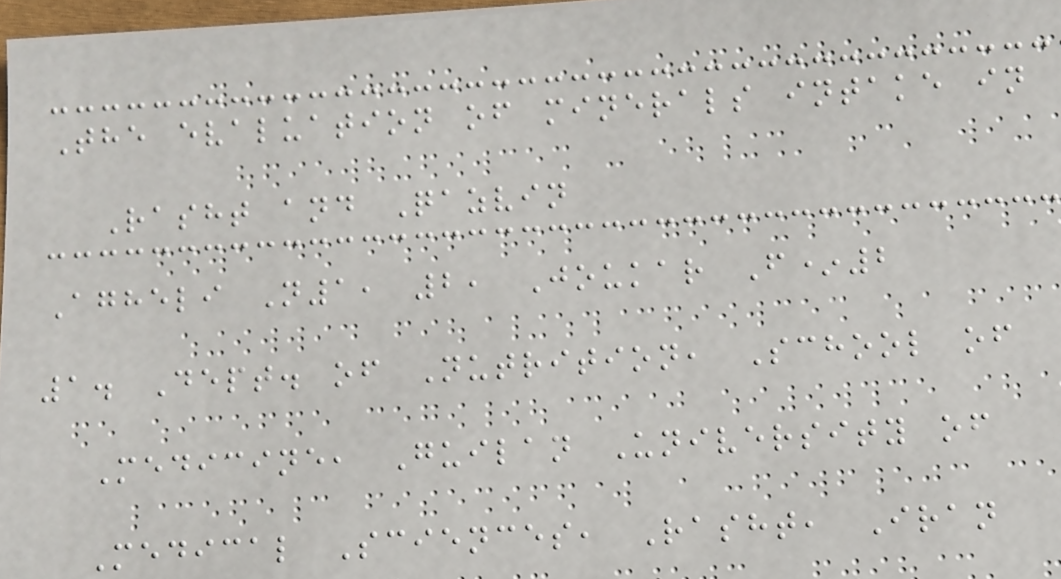The evaluation of minerals intake in
Rasht and Qazvin
Agheli N1, 2, Joukar F*2
1. Dept. of Nutrition, School of
Medicine, Guilan University of
Medical Sciences, Rasht, Iran
